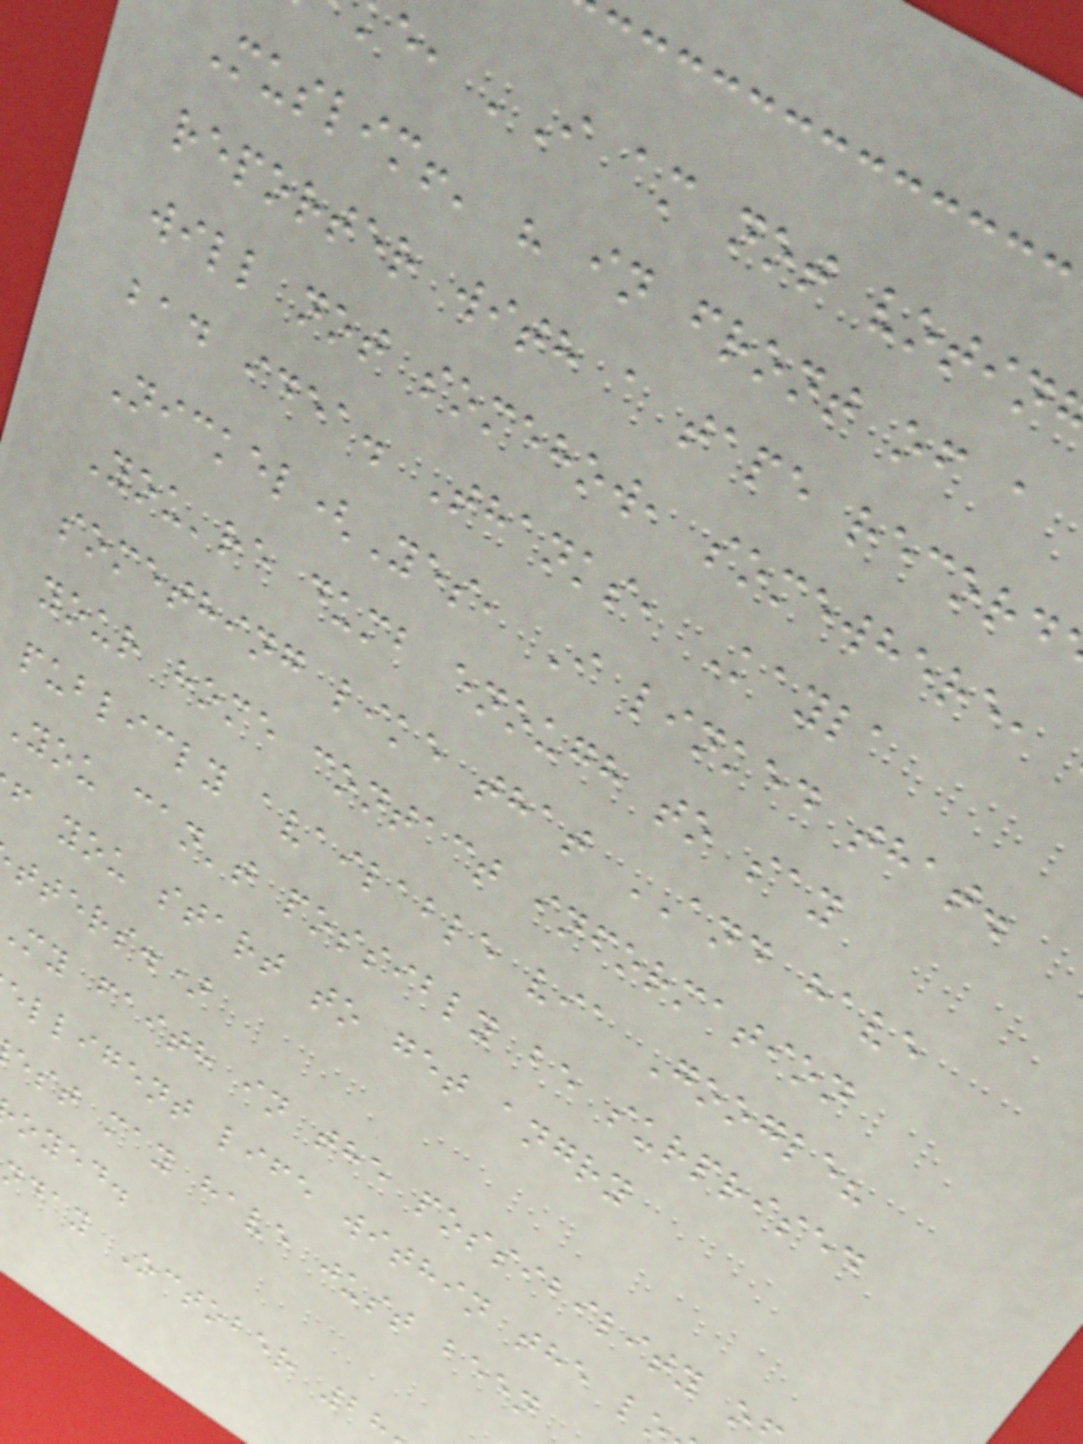e, 'I am not votin
Muslim!' " in front of a
reporter with a tape record
will not somehow, somewhere,
bad idea. Thanks, Kayla
Nickel(Yes, I linked that.
You're dumb enough to say
something like that AND have
your home contact information
publicly available via Google?
you can't possibly be surprised
f you start to get angry
tters.)
my faith in the possibility o
elligent life within the l
est may have just been
oyed.
nday October 28
